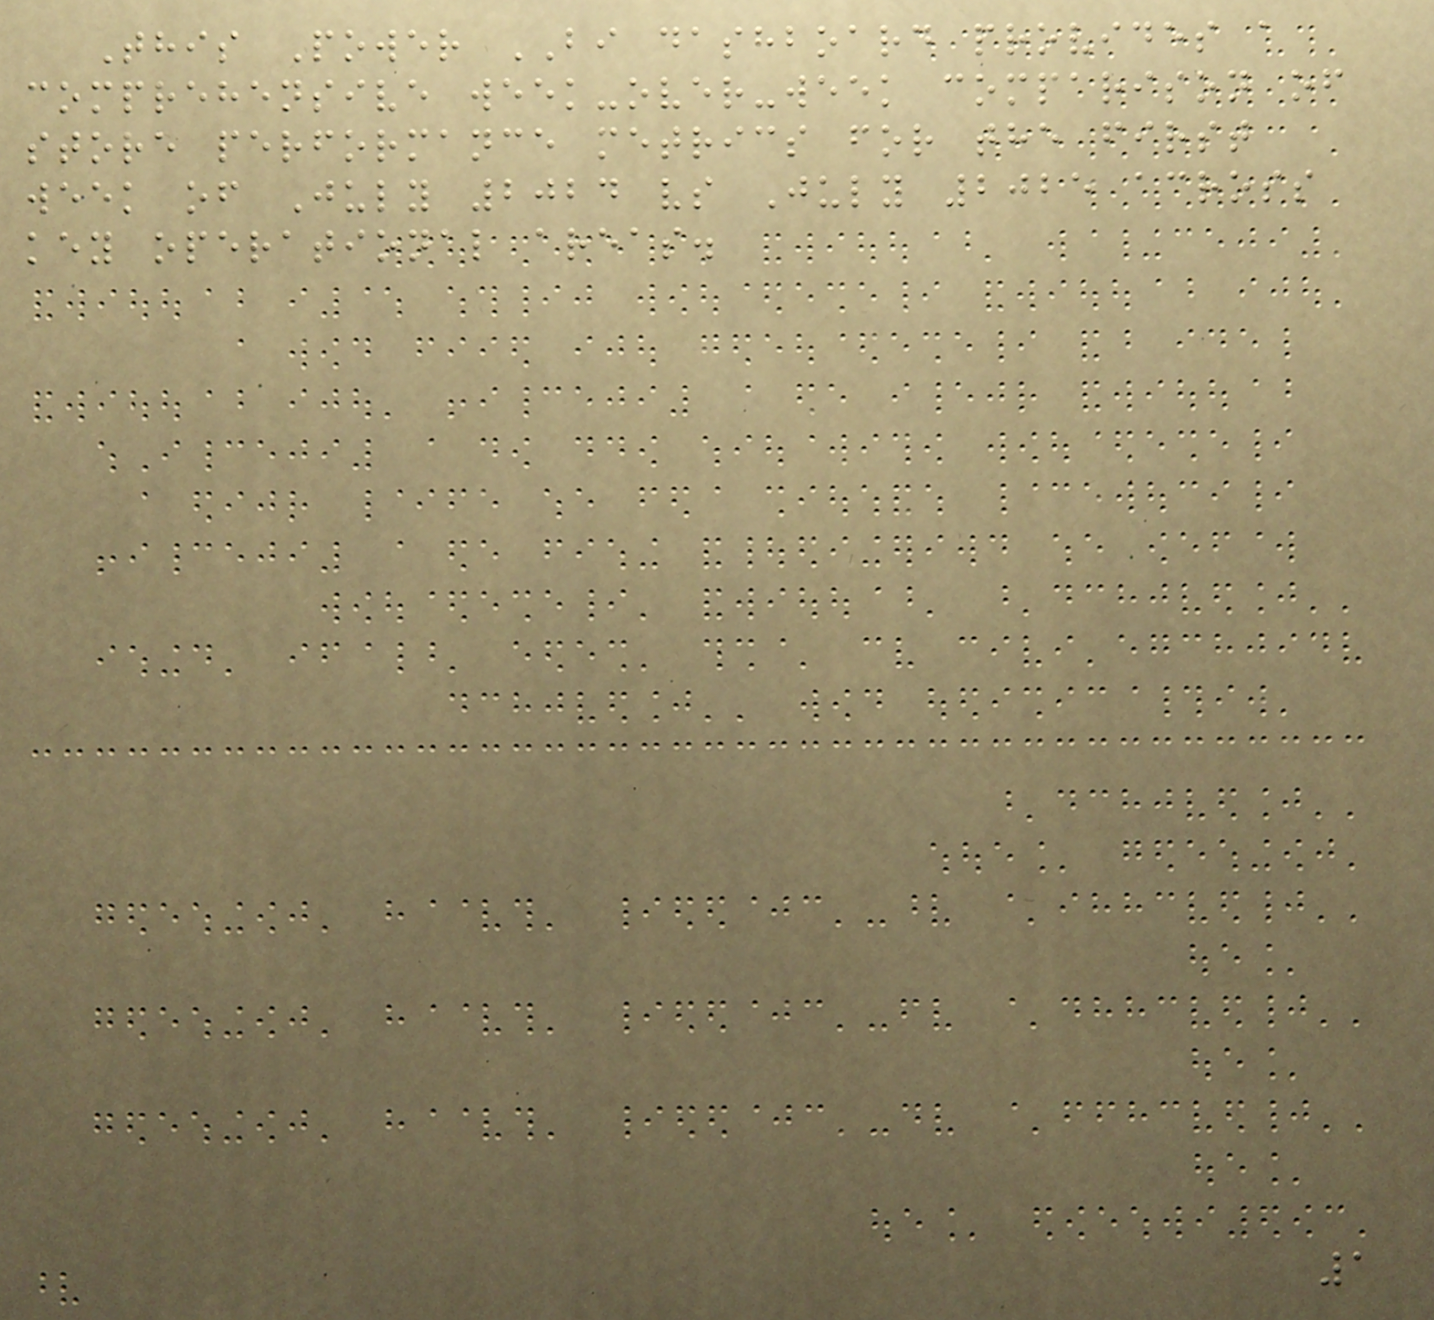This Power BI dashboard provides a
comprehensive week-over-week comparison of
store performance metrics for the first
week of July 2024 vs July 2025 across
key operational areas.
1
